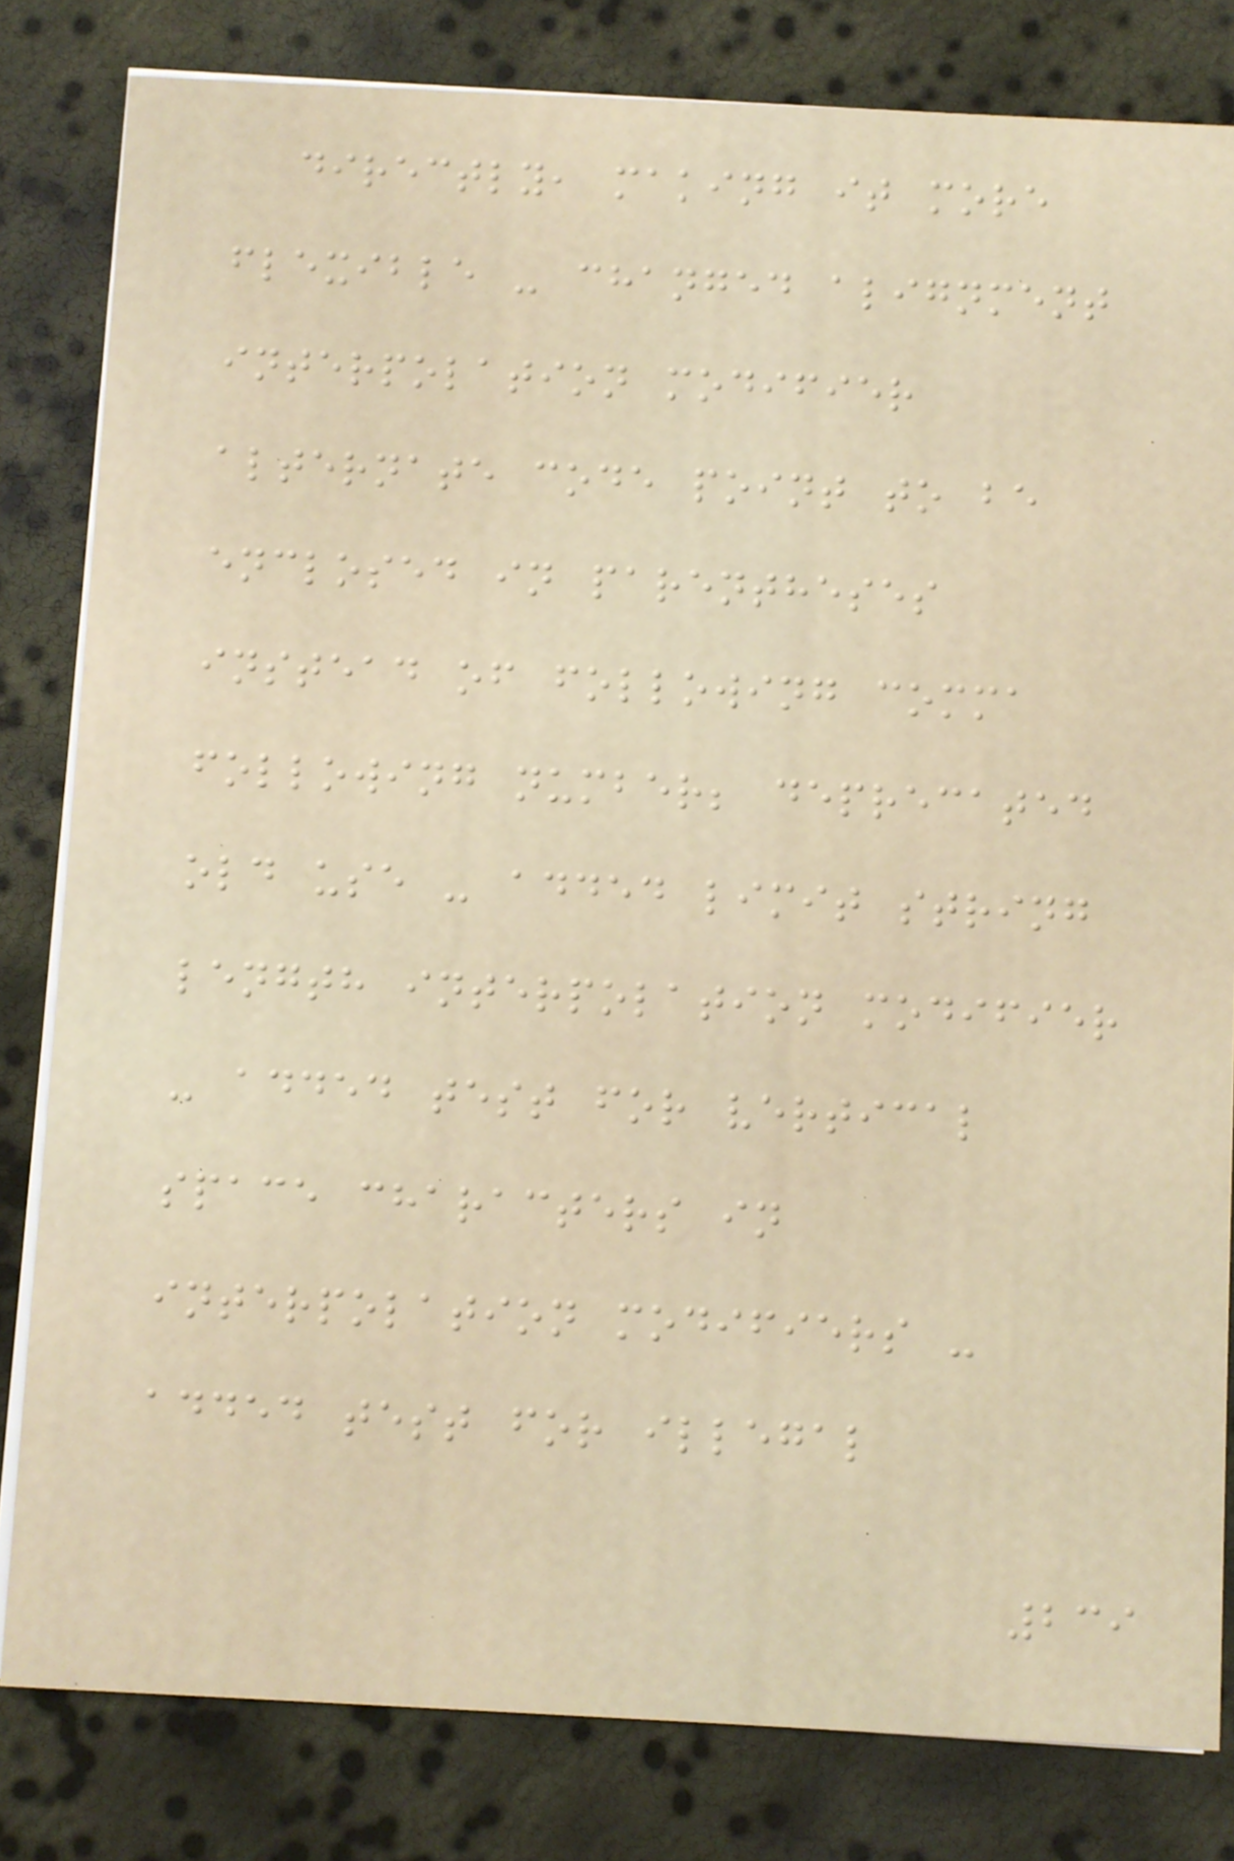directly, making it more
flexible - changed alignment
interpolation modifier
alternate code point to be
enclosed in parentheses
instead of following comma
following number; deprecated
old use - added limit string
length interpolation modifier
- added test for vertical
space characters in
interpolation modifiers -
added test for illegal
239
